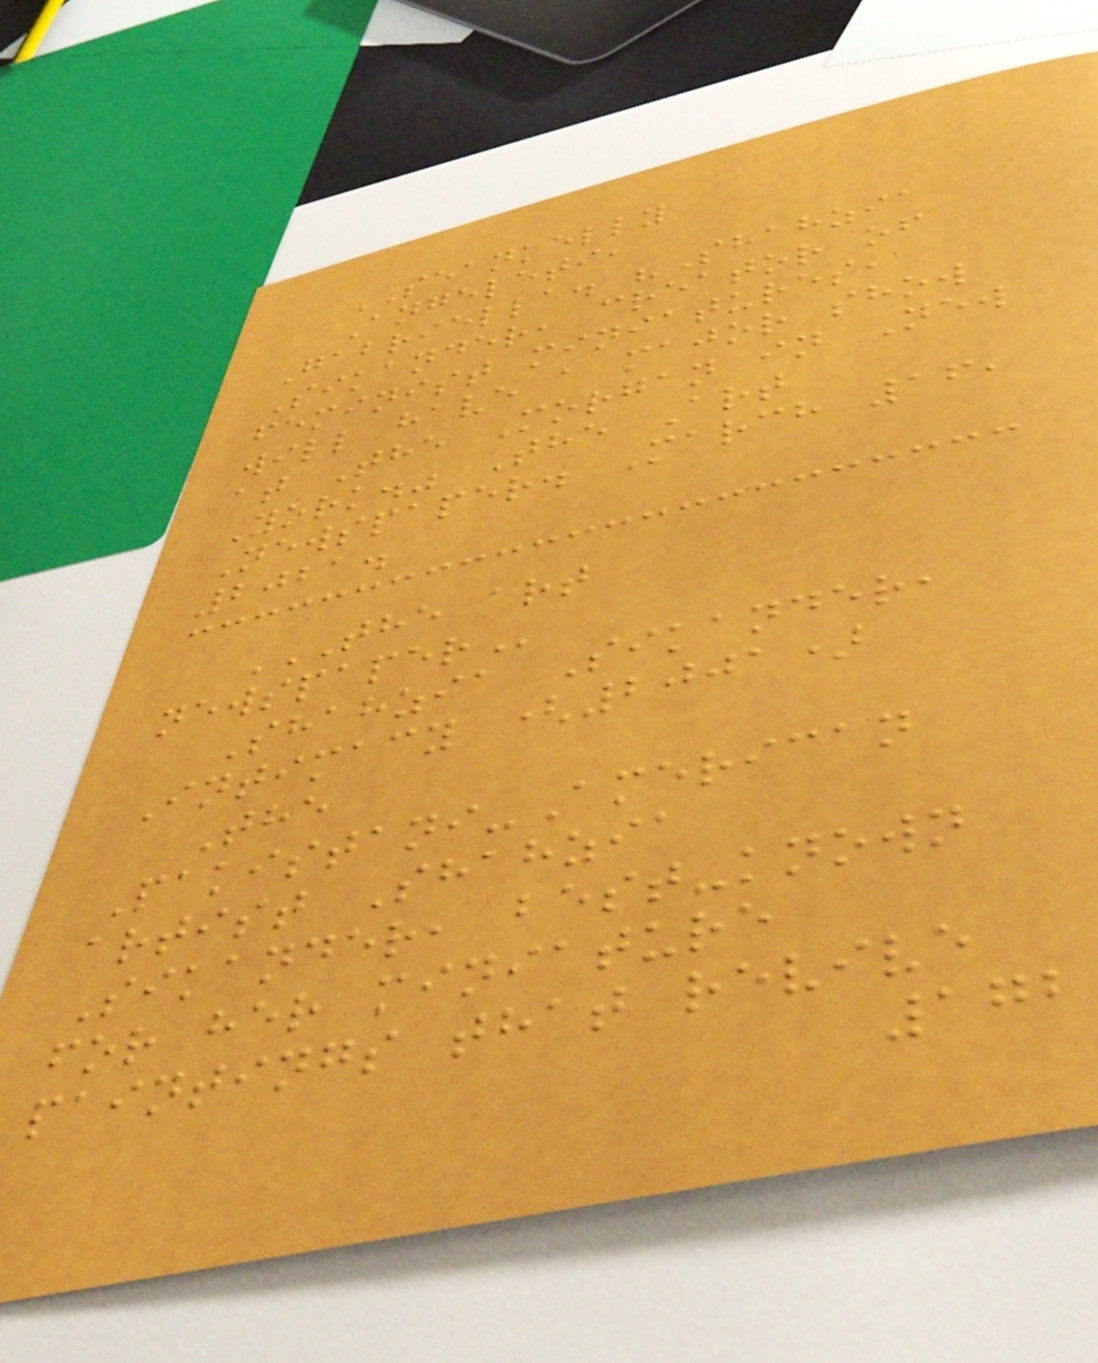SEANKELLY
Angeleti,
Gabriella. "Shahzia
Sikander, creator of
feminist miniatures,
will have a major show
at The Morgan in New
York." The Art
Newspaper. March 16,
2021.
THE ART
NEWSPAPER
Shahzia Sikander,
Intimacy (2001)
The
Pakistani-American
artist Shahzia
Sikander, best-known
for her miniature
paintings that revive
172
